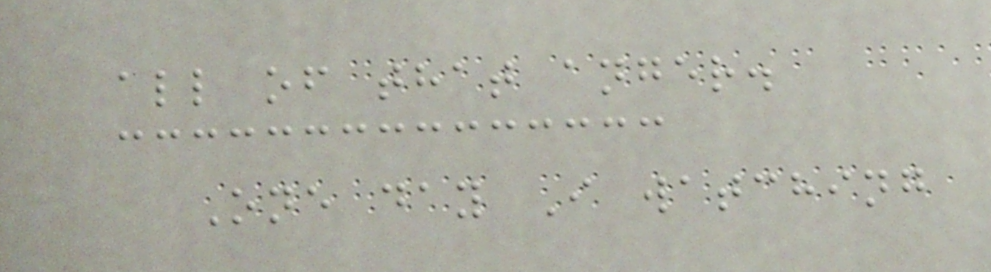all of that anger.
One day I watching
